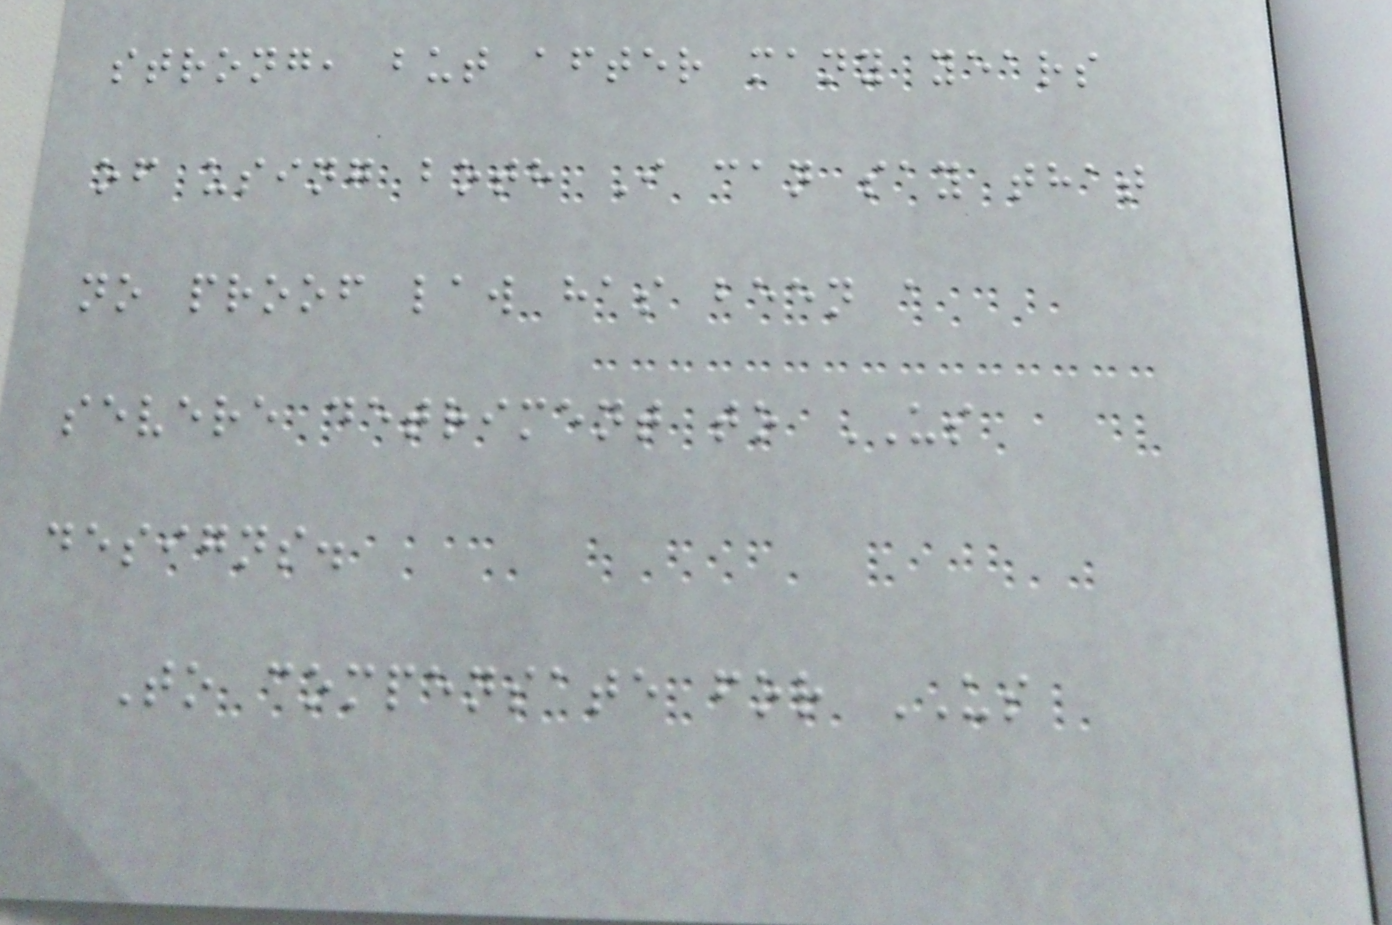strong, but after many years
of using both I can say that
no proof law has been a
severe detriment to US
designs.
To compensate for US
